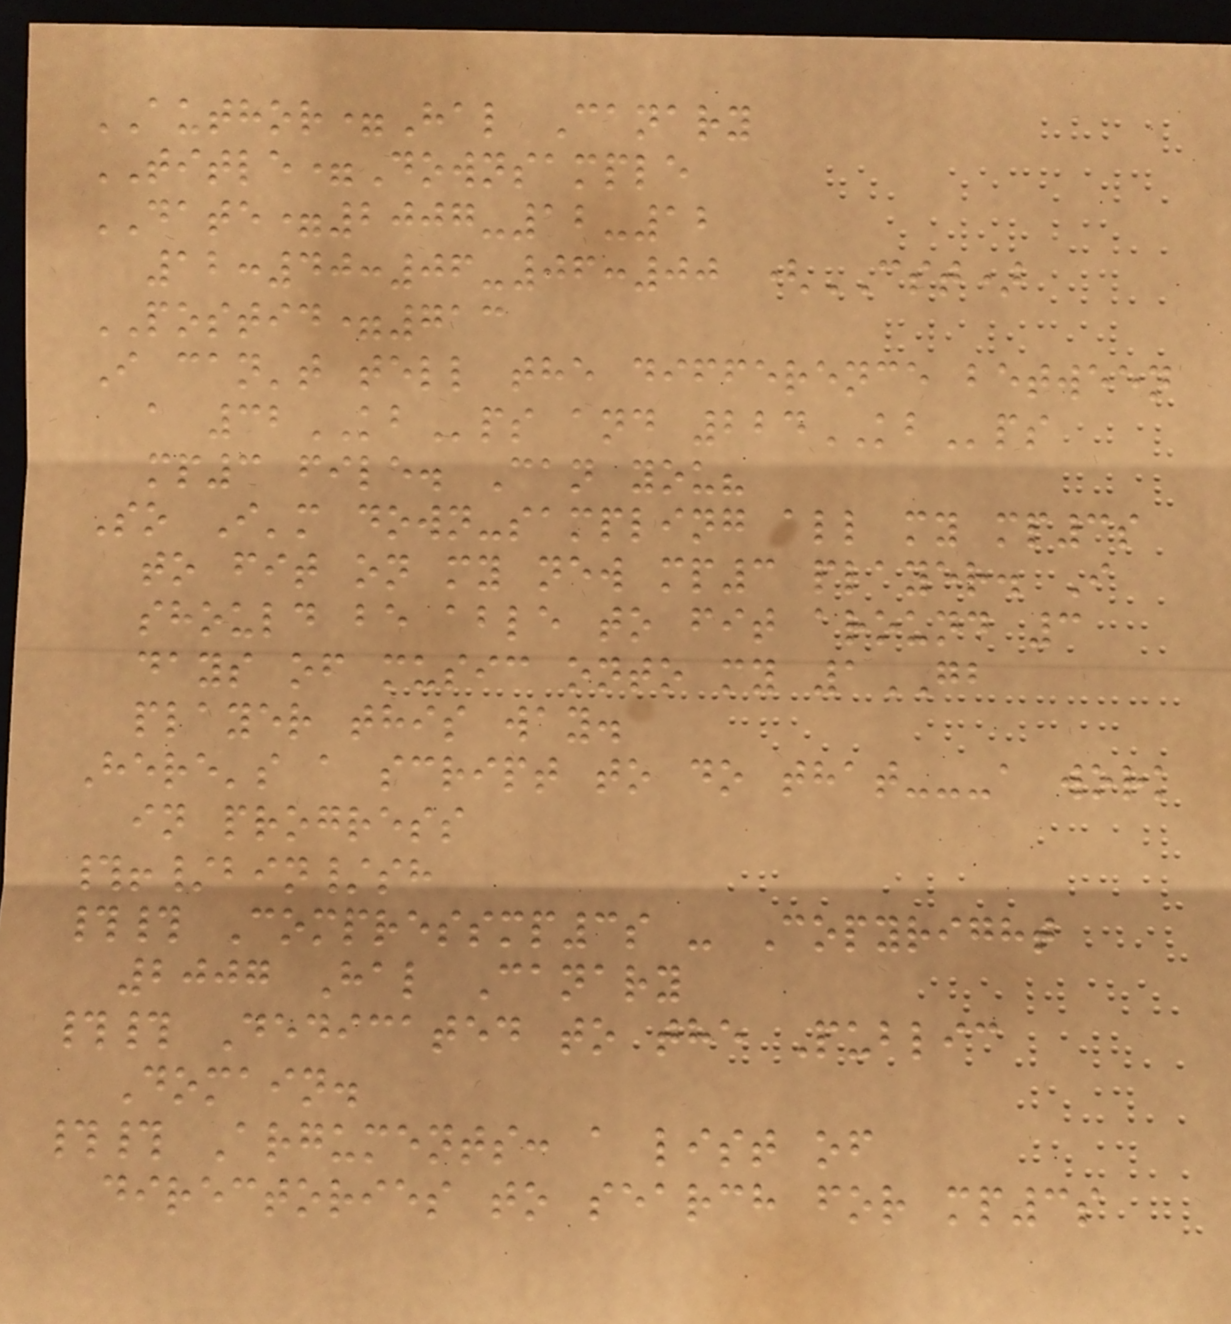AUTHOR=Hal Canary
TITLE=Downsample
DATE=2007-12-12
12:40:06-06:00 (CST)
POSTID=713
I can't tell the difference between
a 32KBps and 224KBps
mp3 file. Can you?
So I'm down-sampling all my mp3s
to fit on my new mp3 player. I
should be able to fit around 3
days of music onto my 1GB
player this way.
Here's a script to do that---a work
in progress
#!/bin/sh
## Compressmp3s - Copyright
2007 Hal Canary
## Dedicated to the Public
Domain.
## Arguments: a list of
directories to search for mp3s
